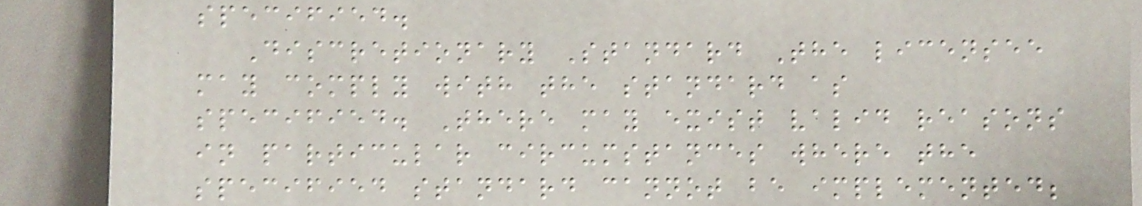specified.
Discretionary Standard The licensee
may comply with the standard as
specified. There may exist valid reasons
in particular circumstances where the
specified standard cannot be implemented;
